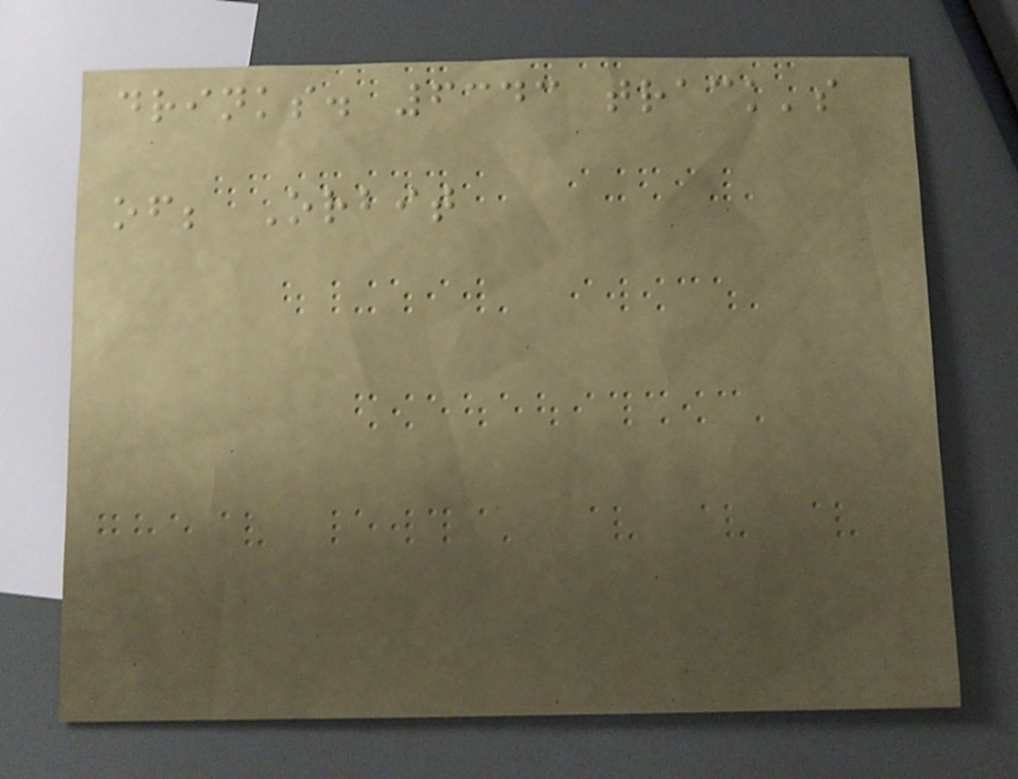drinks. 6343 track's
of; Orbit
